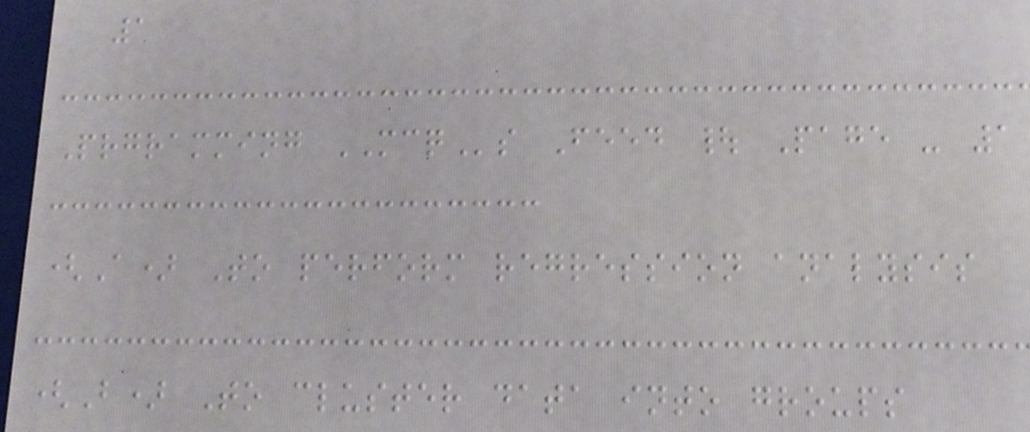1
Prgramming MCQs Feed | Page - 1
(A) To perform regression analysis
(B) To cluster data into groups
